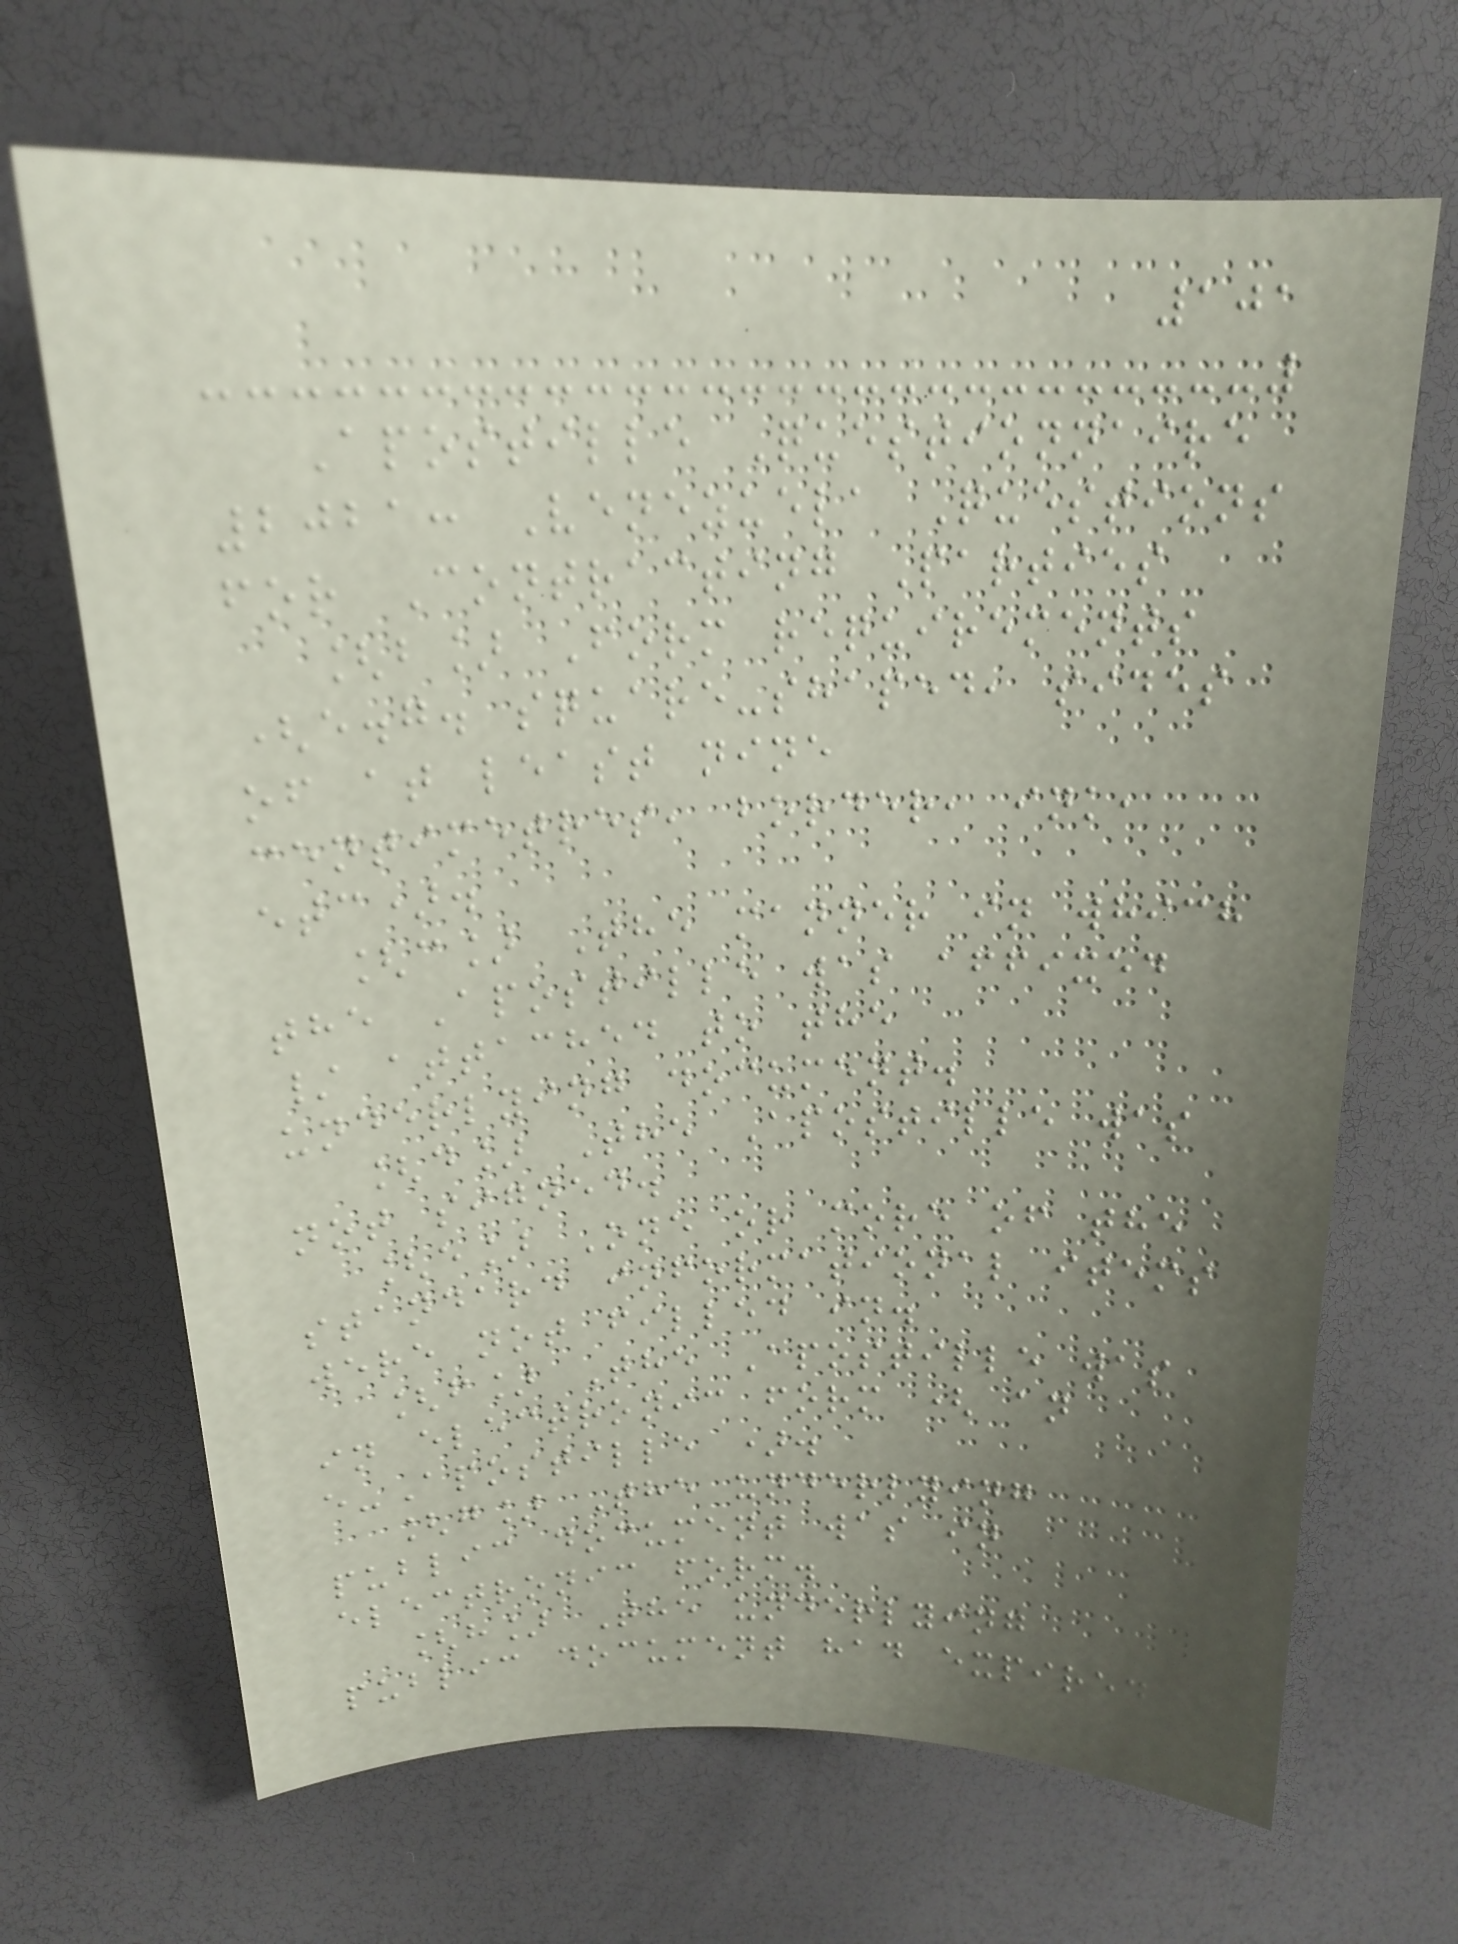101
Apostille Questionnaire
2021: Venezuela Questions
for Contracting Parties
[b] Form requirements
(e.g. square-shaped, sides
of at least nine
centimetres, border, ink,
etc).
[c] The manner in which
the Apostille was affixed
/ attached to the
underlying document.
[d] The Apostille was
not signed.
[e] One or more of the
standard informational items
were not filled in.
[f] The Apostille was
in electronic form ( an
e-Apostille ).
[g] The underlying
public document was in
electronic form.
[h] The underlying
public document had expired
